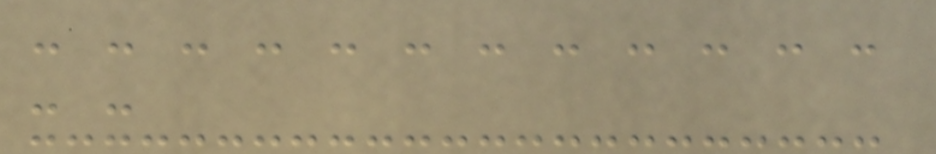- - - - - - - - - - - -
- -
